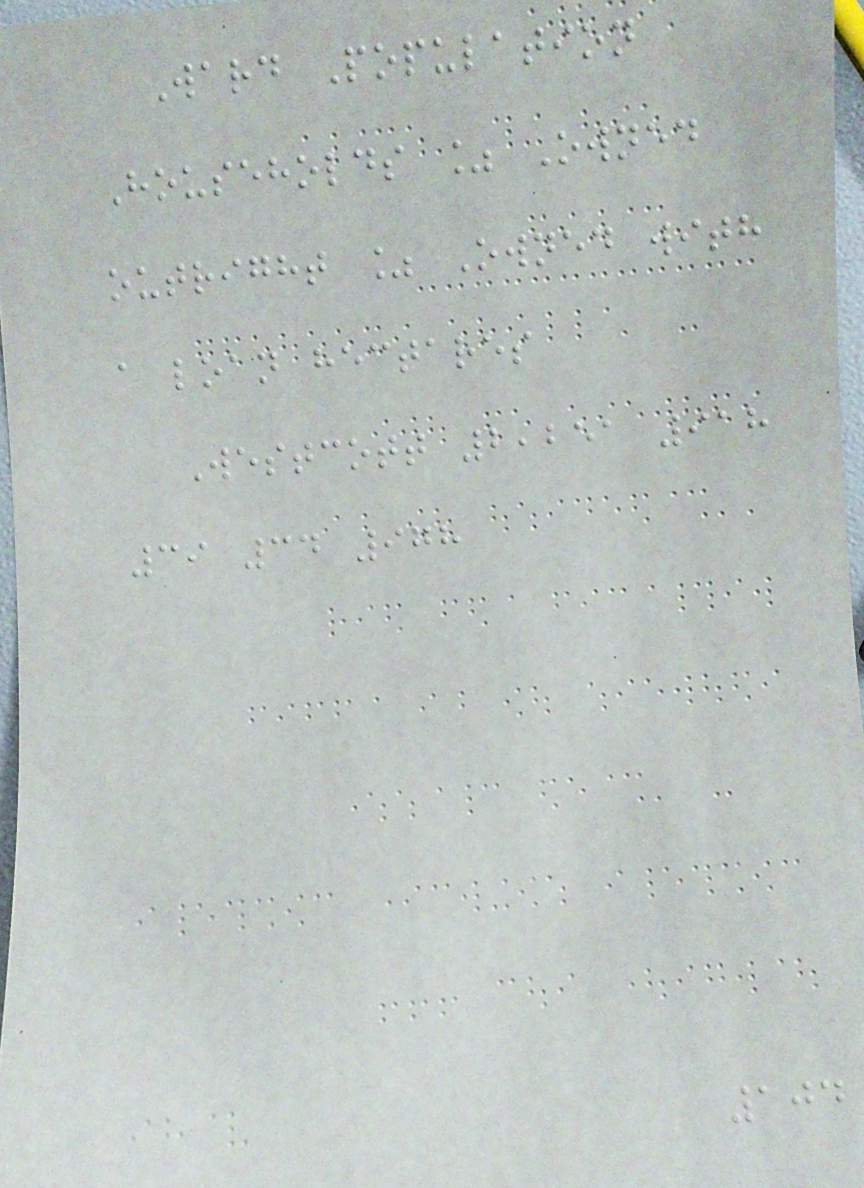Ward Population
Households % Owned
outright % Owned with
a loan hectares
Westcott 2,251 918
39 34 978
104
